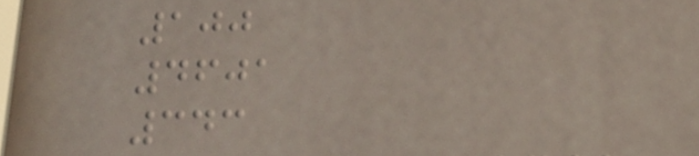100
4601
343
